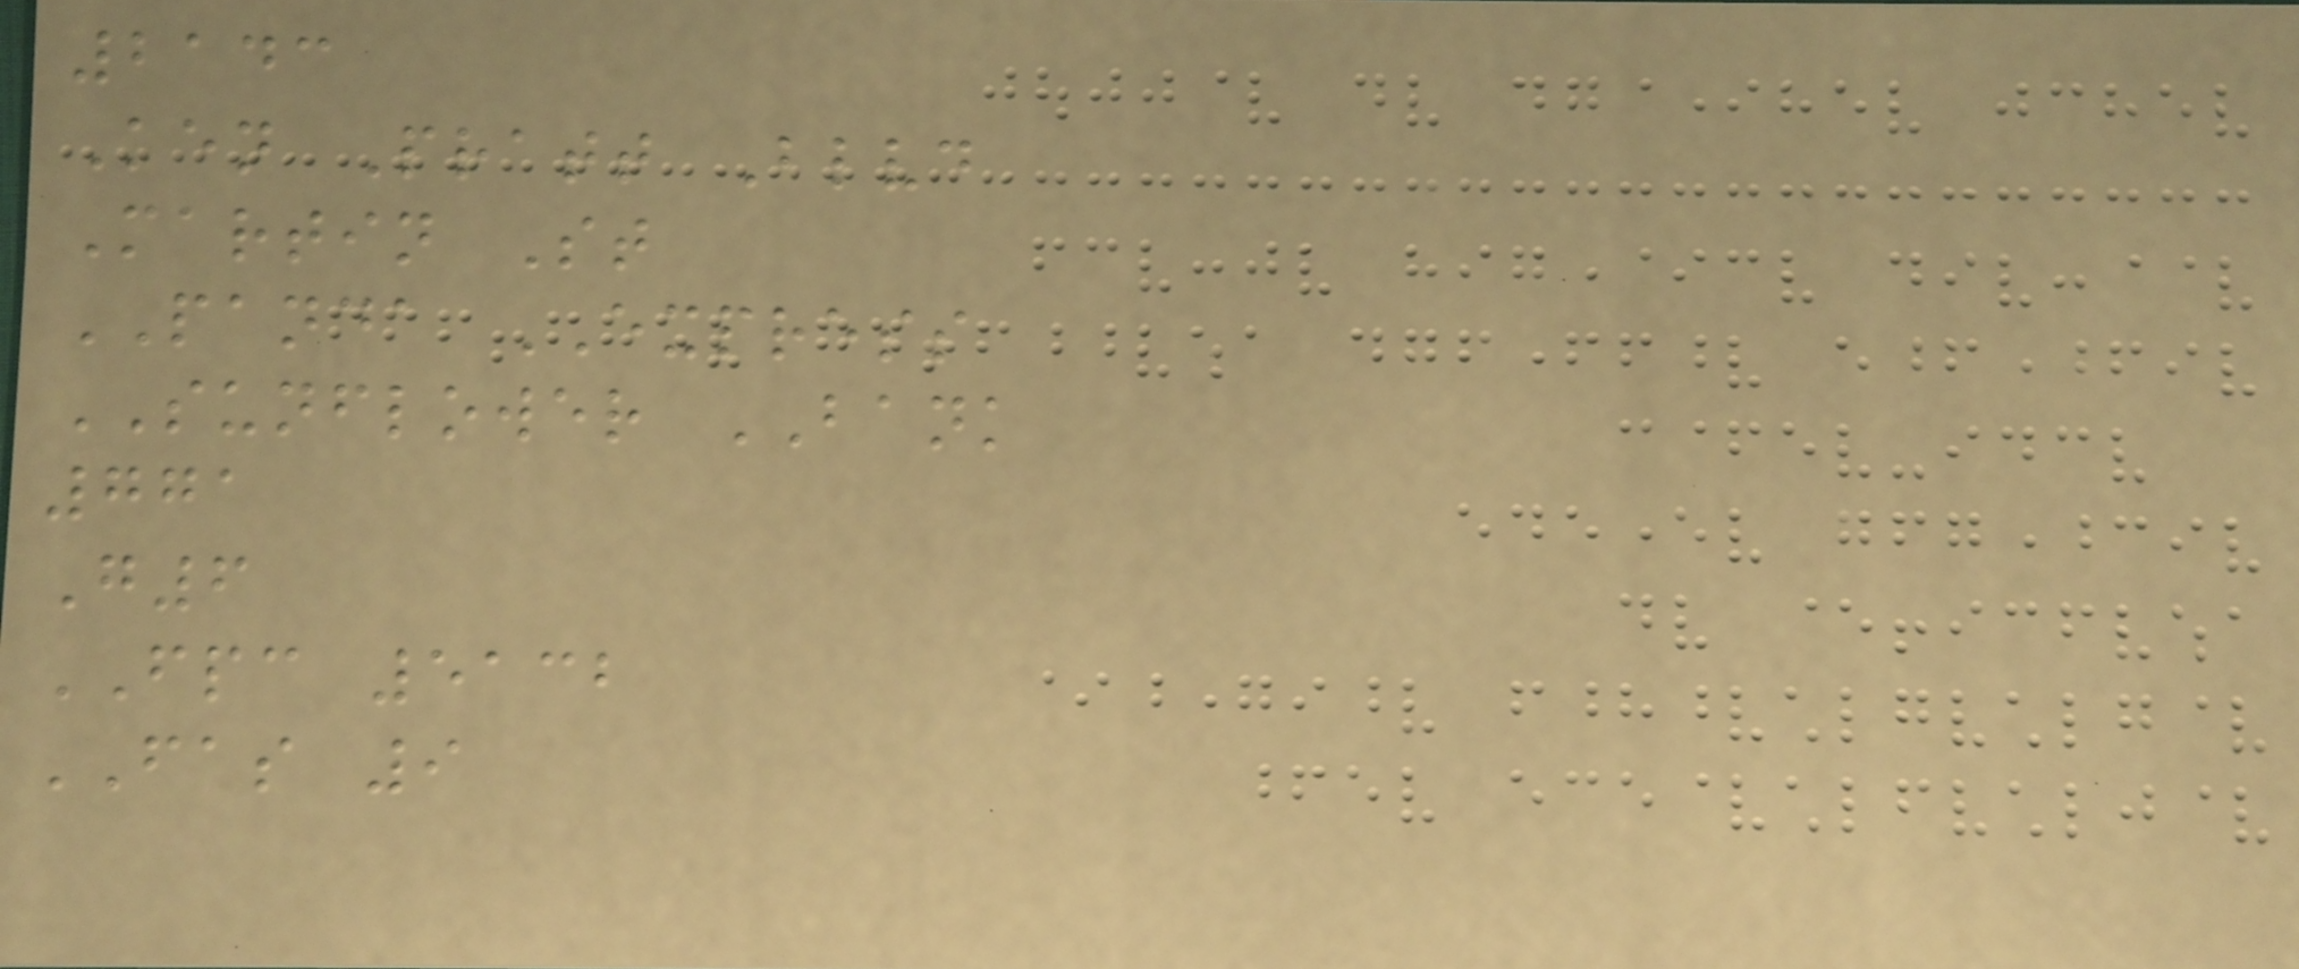2143
Ken Pratt Blvd
Martin St
PANDA EXPRESS
SUNFLOWER BANK
771
G6
FPC 5132
FAS 9
